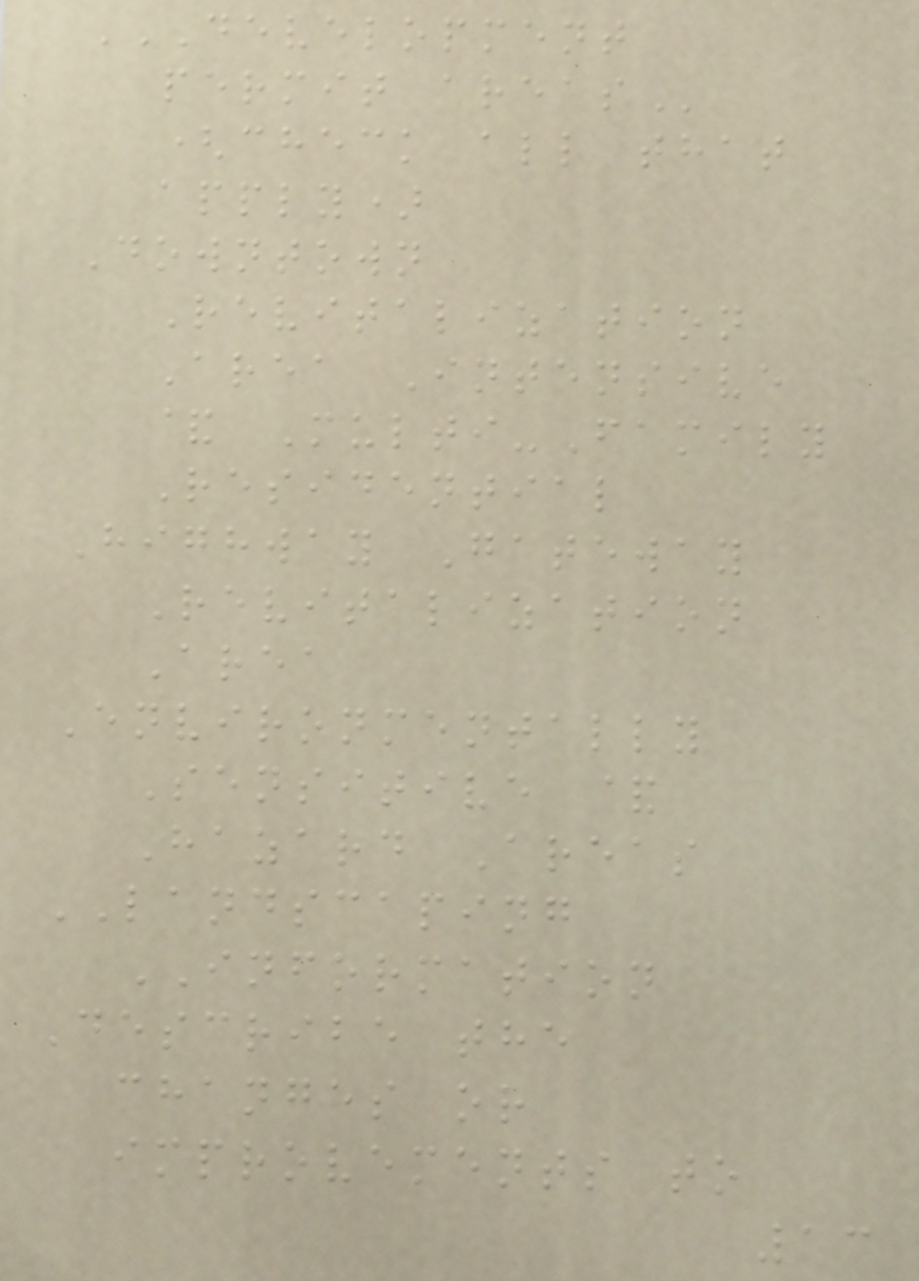DEVELOPMENT
PERMIT AREAS
(check all that
apply)
Downtown
Revitalization
Area Intensive
& Multi-Family
Residential
Highway Gateway
Revitalization
Area
Environmentally
Sensitive &
Hazard Areas
LANDSCAPING
INFORMATION
Describe the
changes or
improvements to
13
